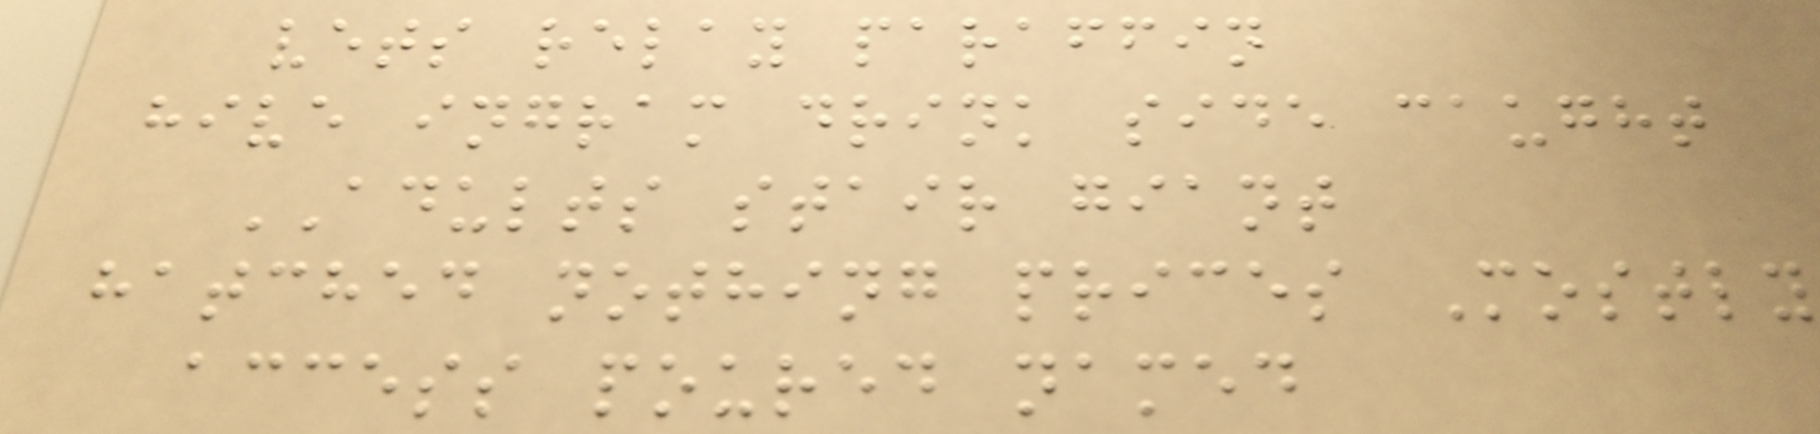vets relay paraffin
hive ingram drink side caught
ADULTS stair giant
hatched nothing prices Mostly
access poured named
